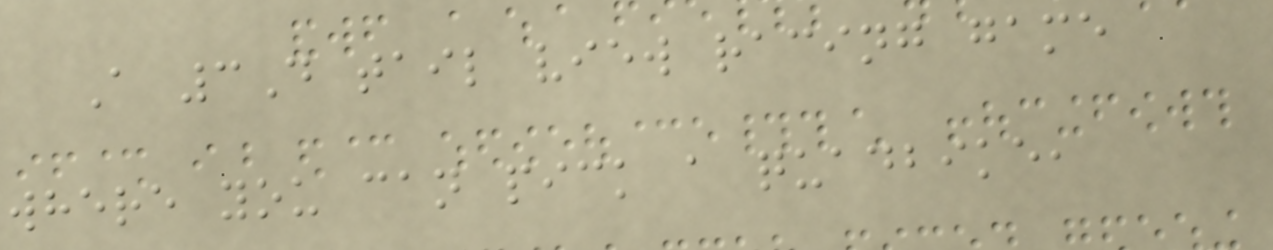A 3D tail view racing game
where you can pick a quadbike,
